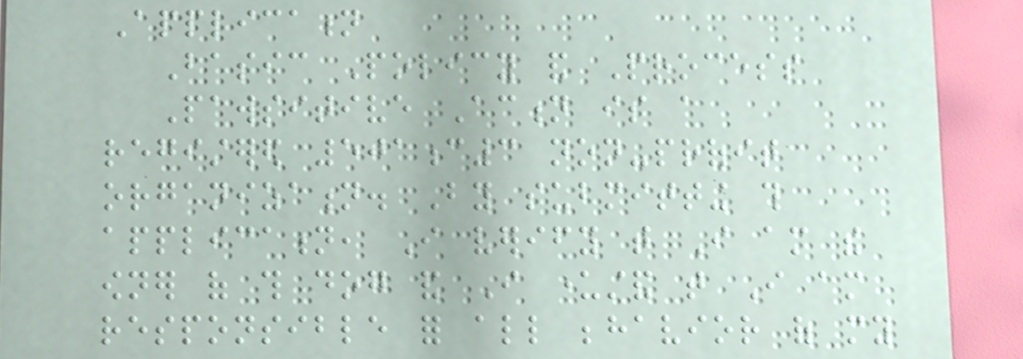Application
Basic Policy and Process
Pawsitive Action is a
registered 501c3 non-profit
organization. By submitting this
application, I verify that I am the
owner of this dog and I understand that I am
responsible for all behavior of my
